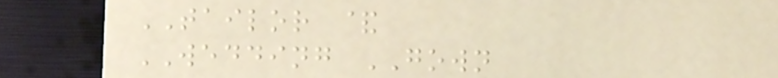TAILOR &
WEDDING GOWN
